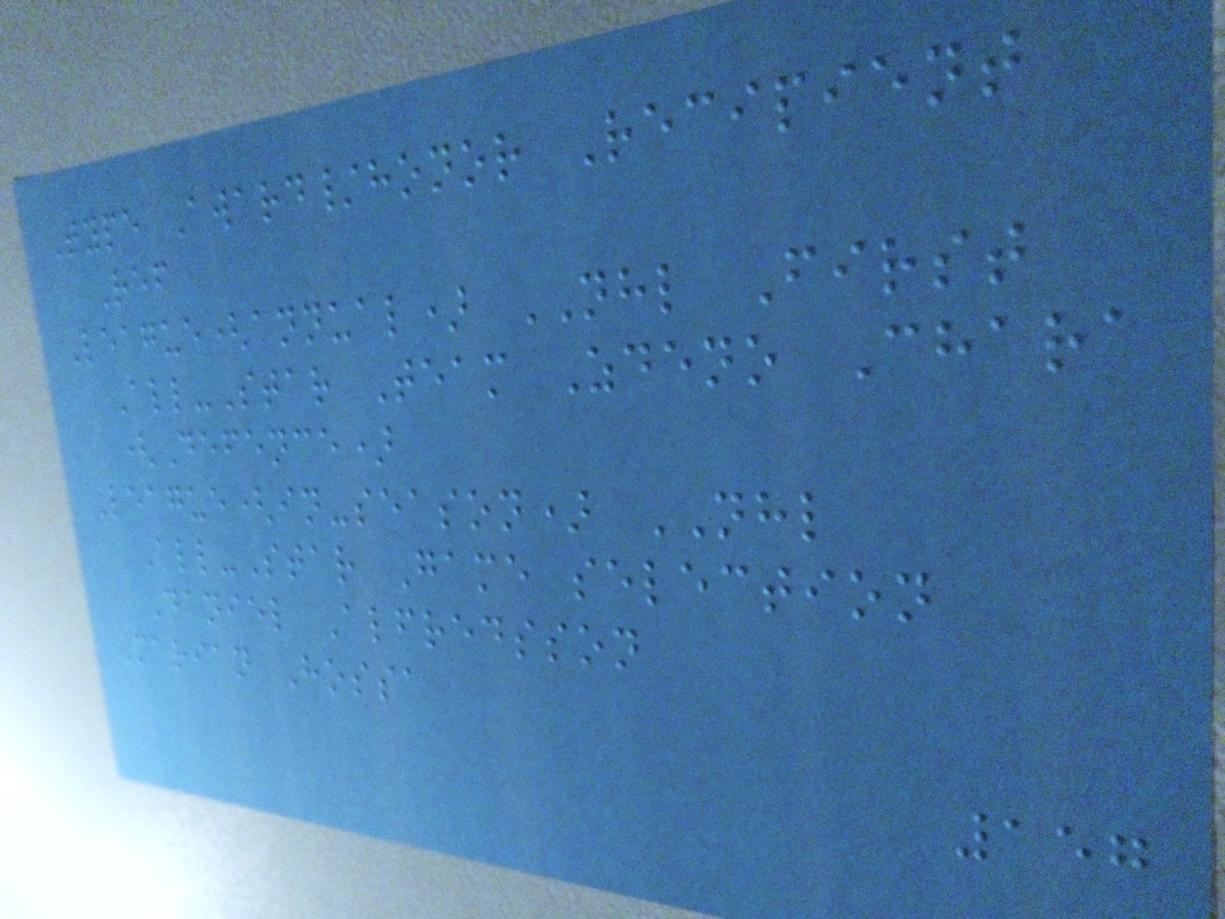Type Award/honor Recipient
Ref
League(annual) NHL First
All-Star Team Zdeno Chara
(Defence)
League(in-season) NHL
All-Star Game selection
Daniel Alfredsson
Marian Hossa
157
